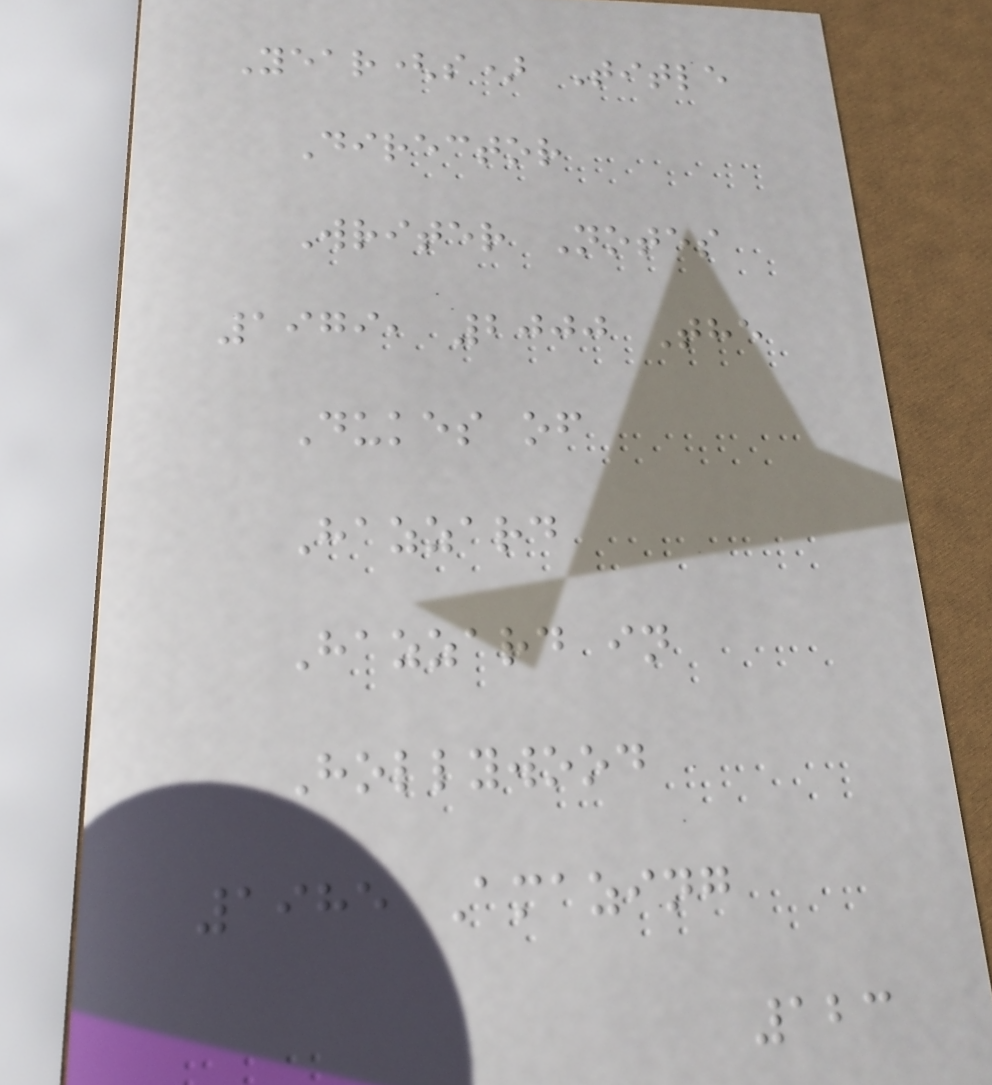Year(s) Title
Director
Writer Notes
1979, 2000 The
Dukes of
Hazzard
Hazzard in
Hollywood
1985 Amazing
123
